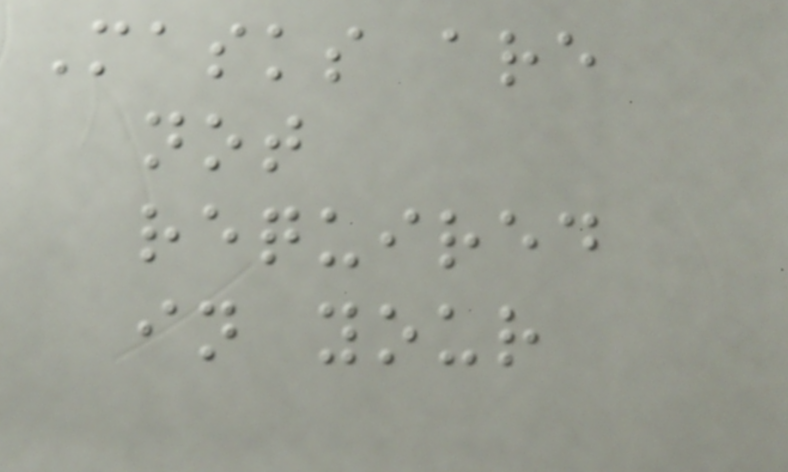Masks are
not
required
in your
